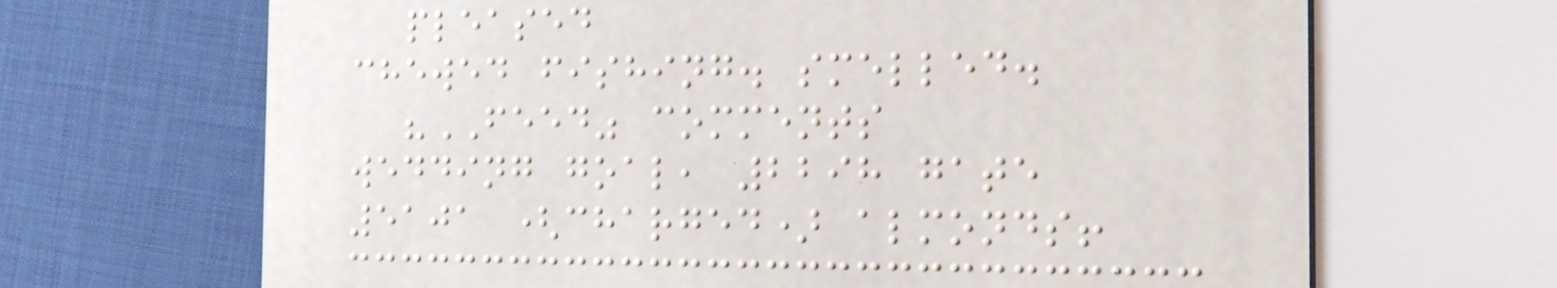pleased
chewed fishing. smelled.
"FEED" comments
wedding goal, 2298 gate
5101 (charged) almonds!
